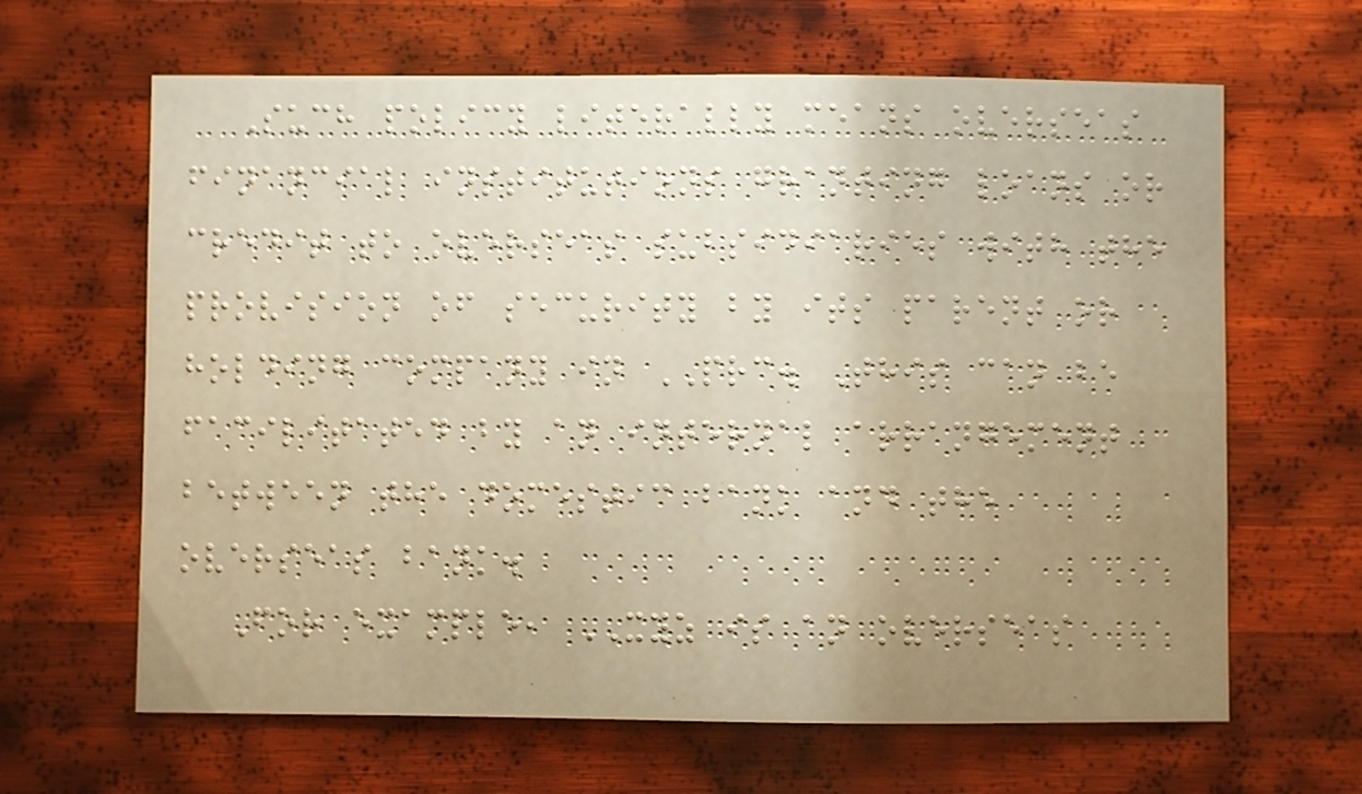Such policy literally means overseas
financial institutions granting loans or
credit to overseas subsidiaries with the
provision of security by its parent or
holding company in PRC. This can be
facilitated by an internal arrangement
between the domestic bank and the
overseas bank.
For example, XYZ is an overseas
